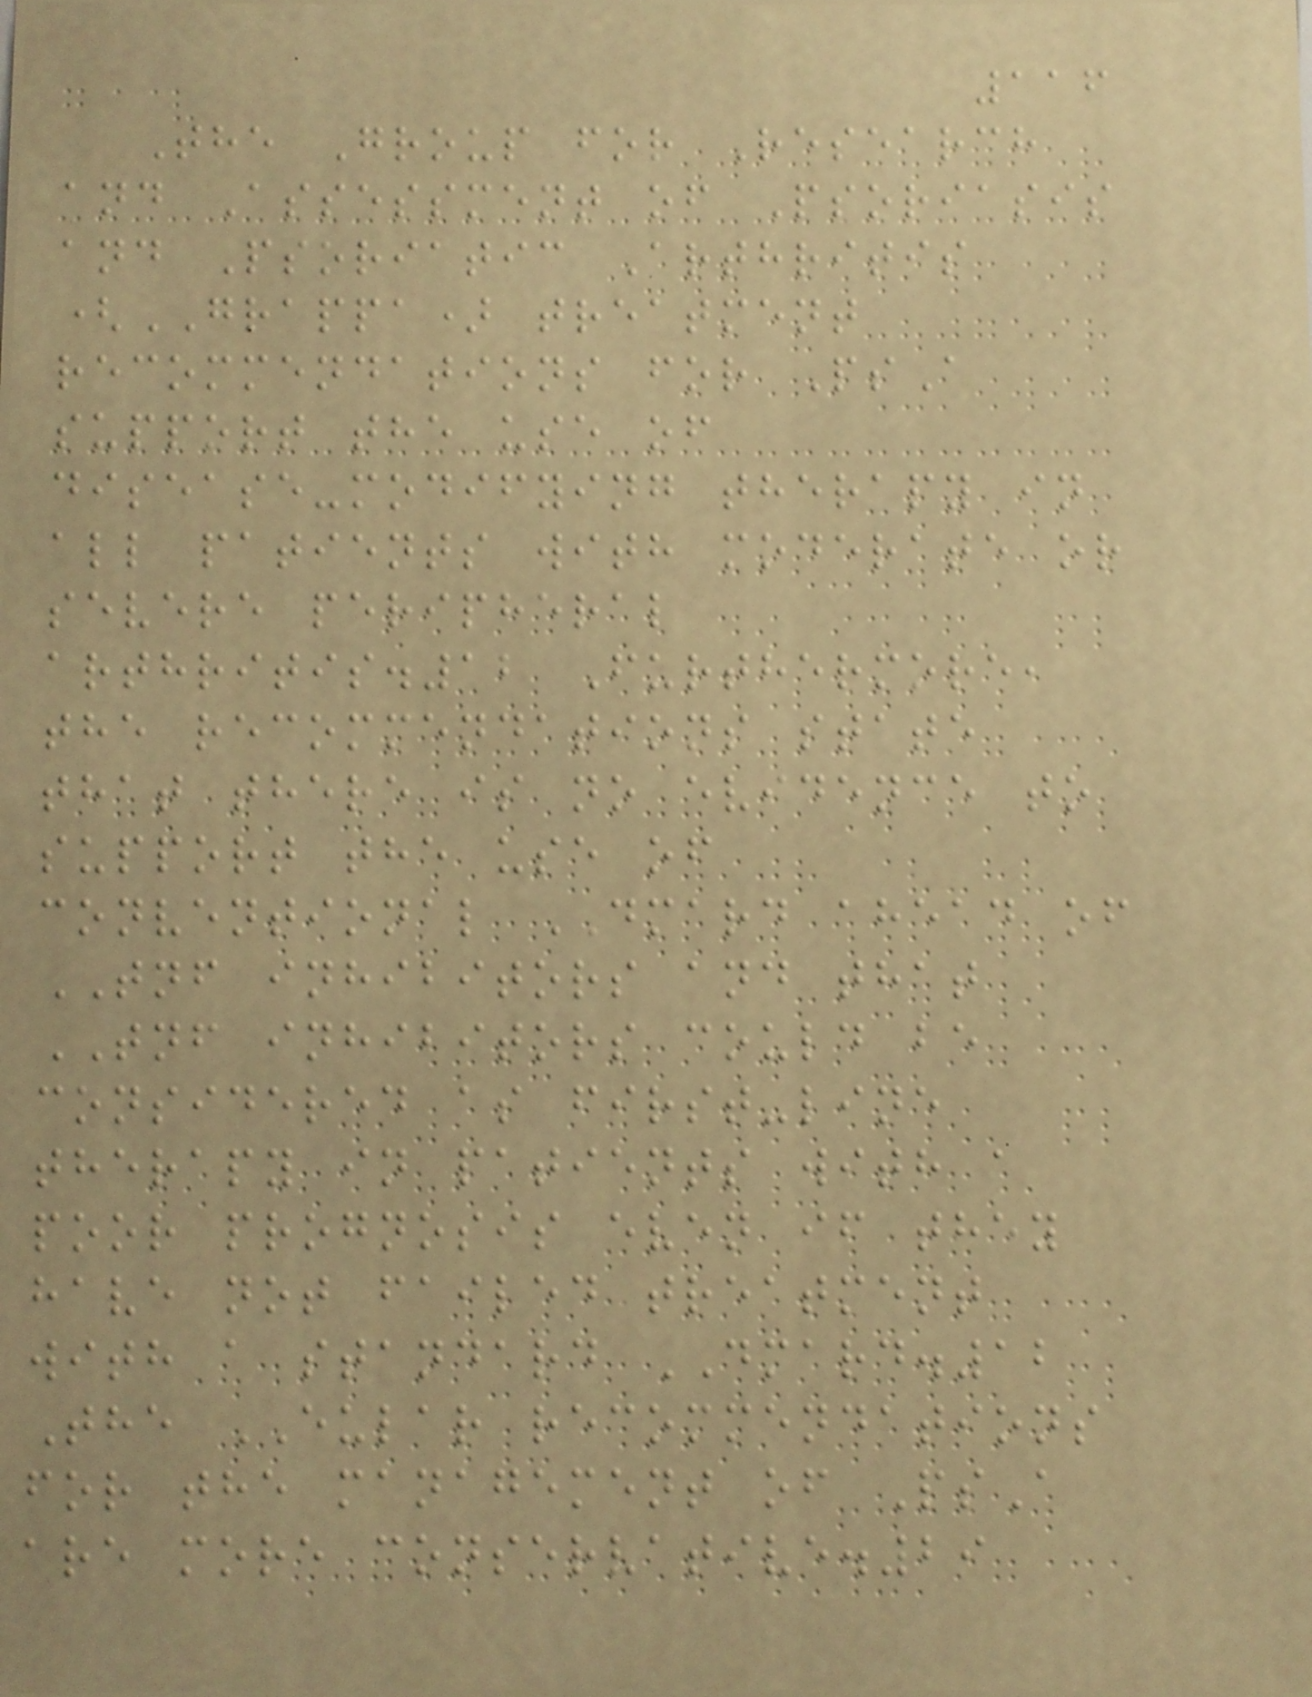116
The Group for Research
and Assessment of Psoriasis
and Psoriatic Arthritis
(GRAPPA) treatment
recommendations for PsA
support the use of
disease-modifying therapy in
all patients with moderate or
severe peripheral
arthritis.12 Furthermore,
the recommendations state
that there is no evidence to
support the use of
conventional DMARD ahead of
TNF inhibitors and that
TNF inhibitors could be
considered as first-line
therapy in patients with a
poor prognosis even if they
have not failed treatment
with a standard DMARD.12
The EULAR recommendations
for the management of PsA
are more conservative.29
